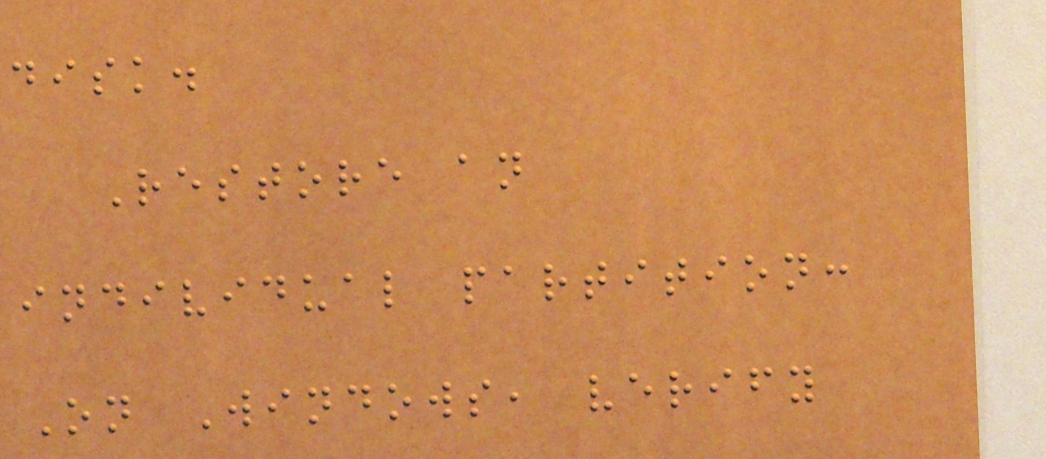disk.
Restore an
individual partition:
On Windows, verify
